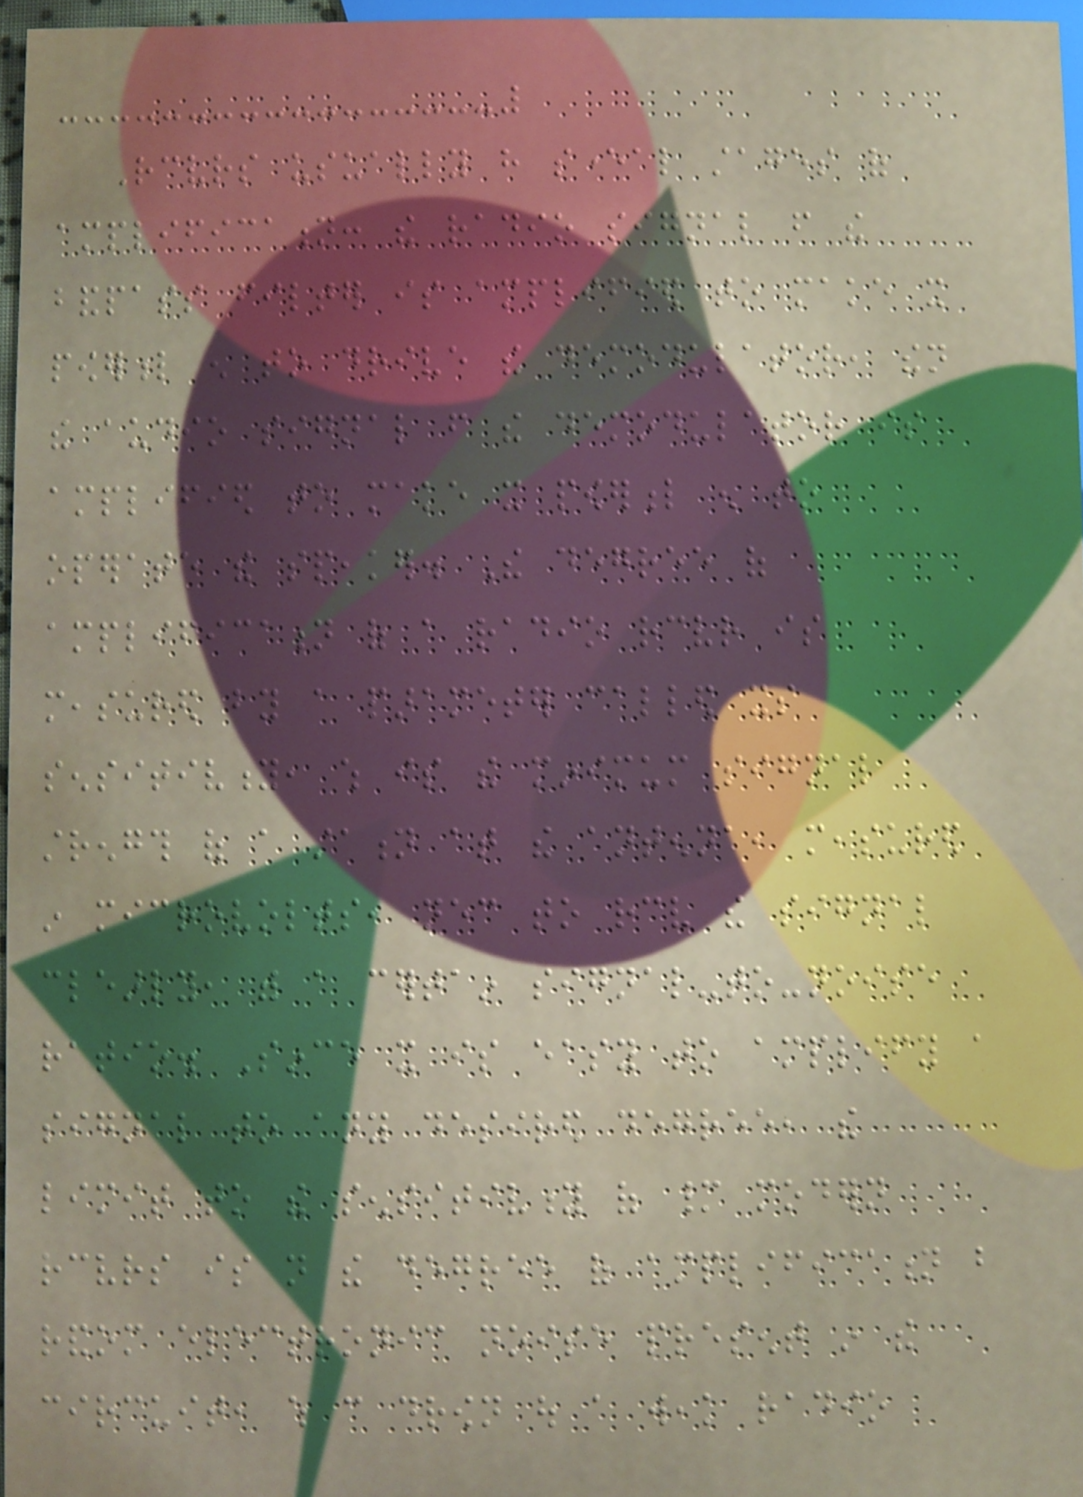Receivers usually have several stages of
amplification: the radio signal from the
bandpass filter is amplified to make it
powerful enough to drive the demodulator, then
the audio signal from the demodulator is
amplified to make it powerful enough to
operate the speaker. The degree of
amplification of a radio receiver is
measured by a parameter called its
sensitivity, which is the minimum signal
strength of a station at the antenna, measured
in microvolts, necessary to receive the signal
clearly, with a certain signal-to-noise
ratio. Since it is easy to amplify a
signal to any desired degree, the
limit to the sensitivity of many modern
receivers is not the degree of amplification but
random electronic noise present in the
circuit, which can drown out a weak radio
